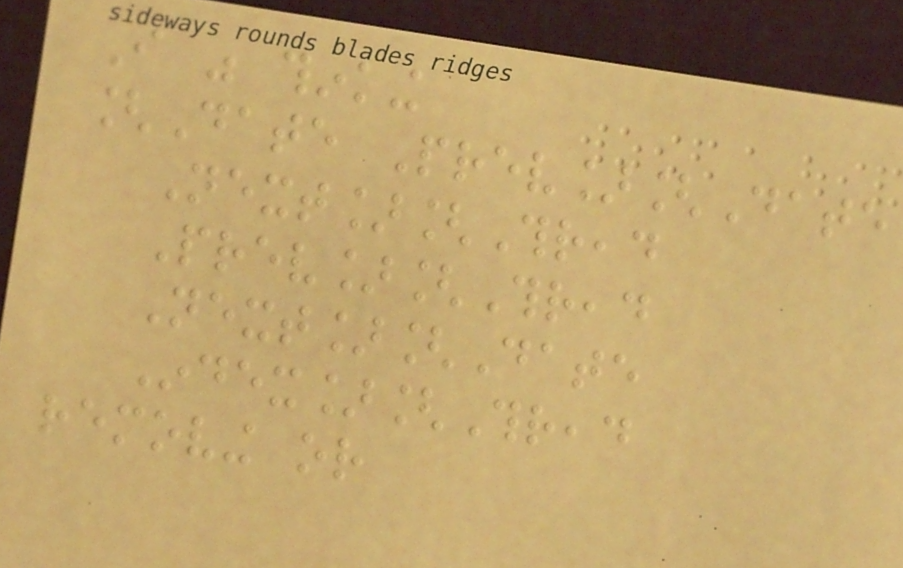I was thinking
[Date Prev][Date
Next][Thread
Prev][Thread
Next][Date
Index][Thread
removing or
